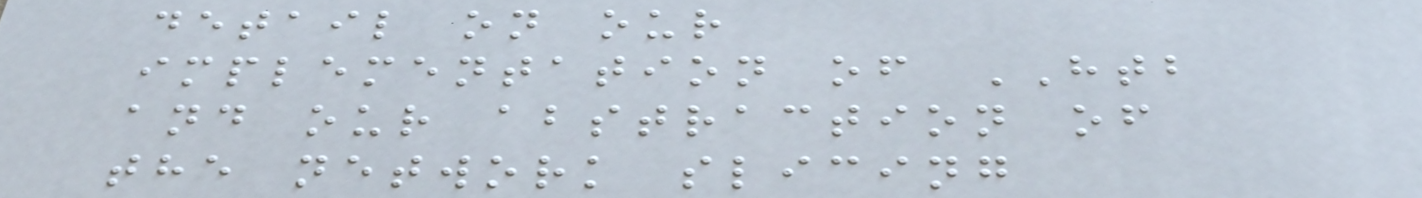detail on our
implementation of HTB
and our abstraction of
the network slicing
